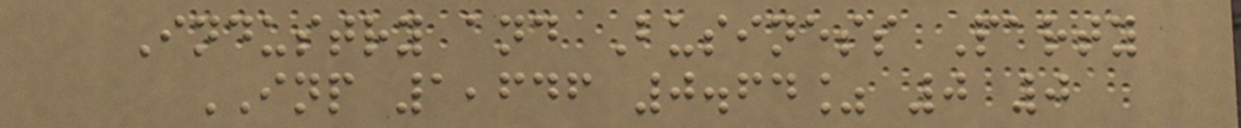Industry and Business Party
INP 1,646 0.64% 0 0
